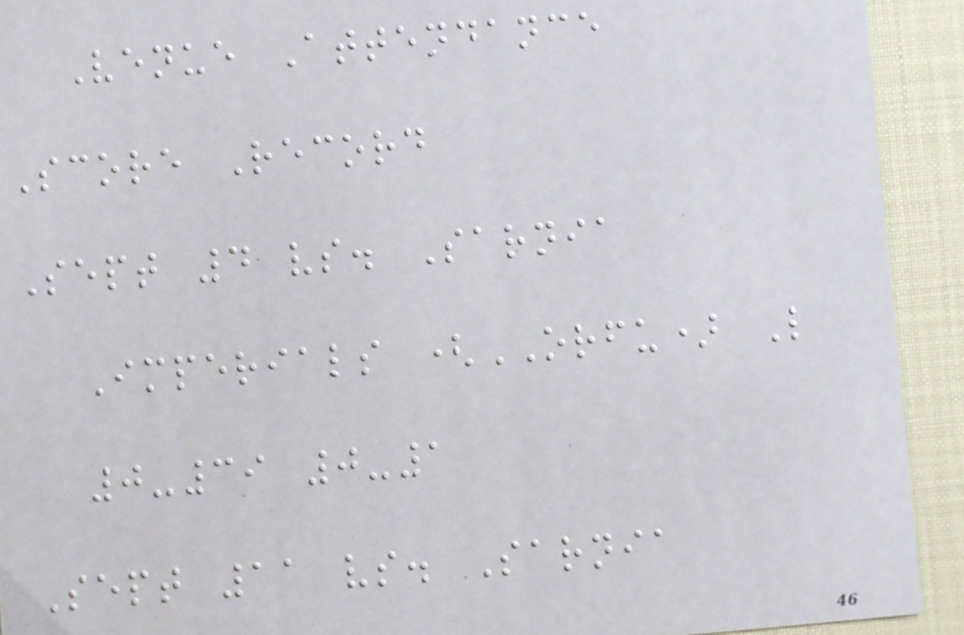Venue Attendance
Score Record
Sept 4 vs. Sarnia
Imperials (ORFU) L
0-39 0-1
Sept 11 vs. Sarnia
